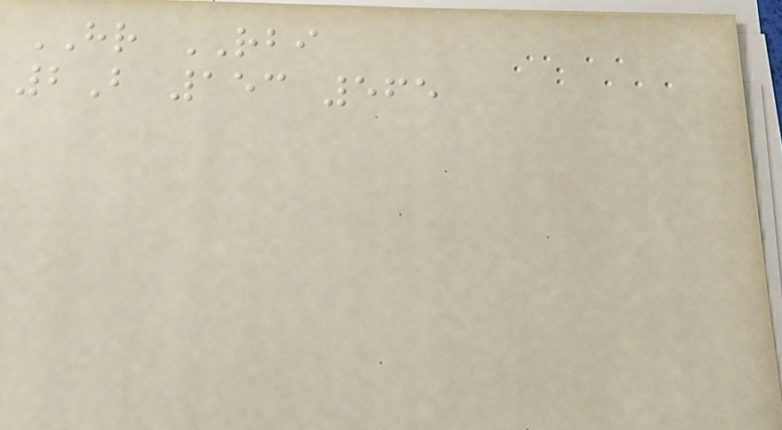HR RBI
2B 153 565
